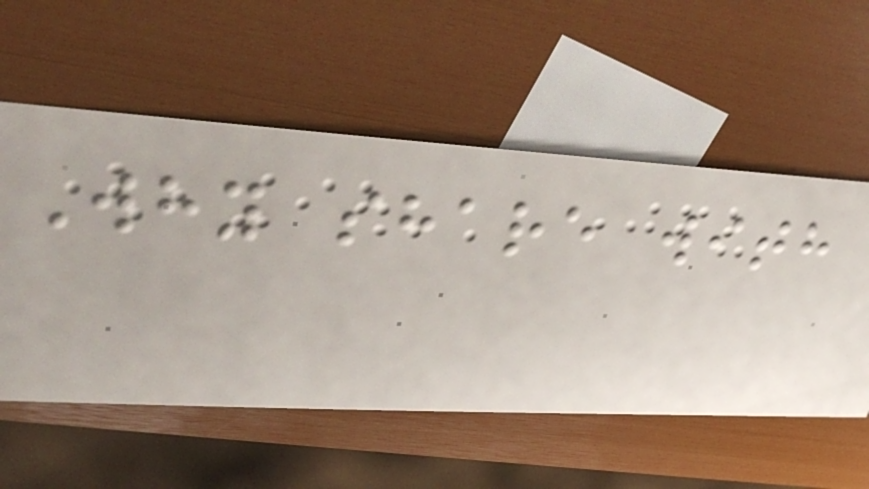Why share with
